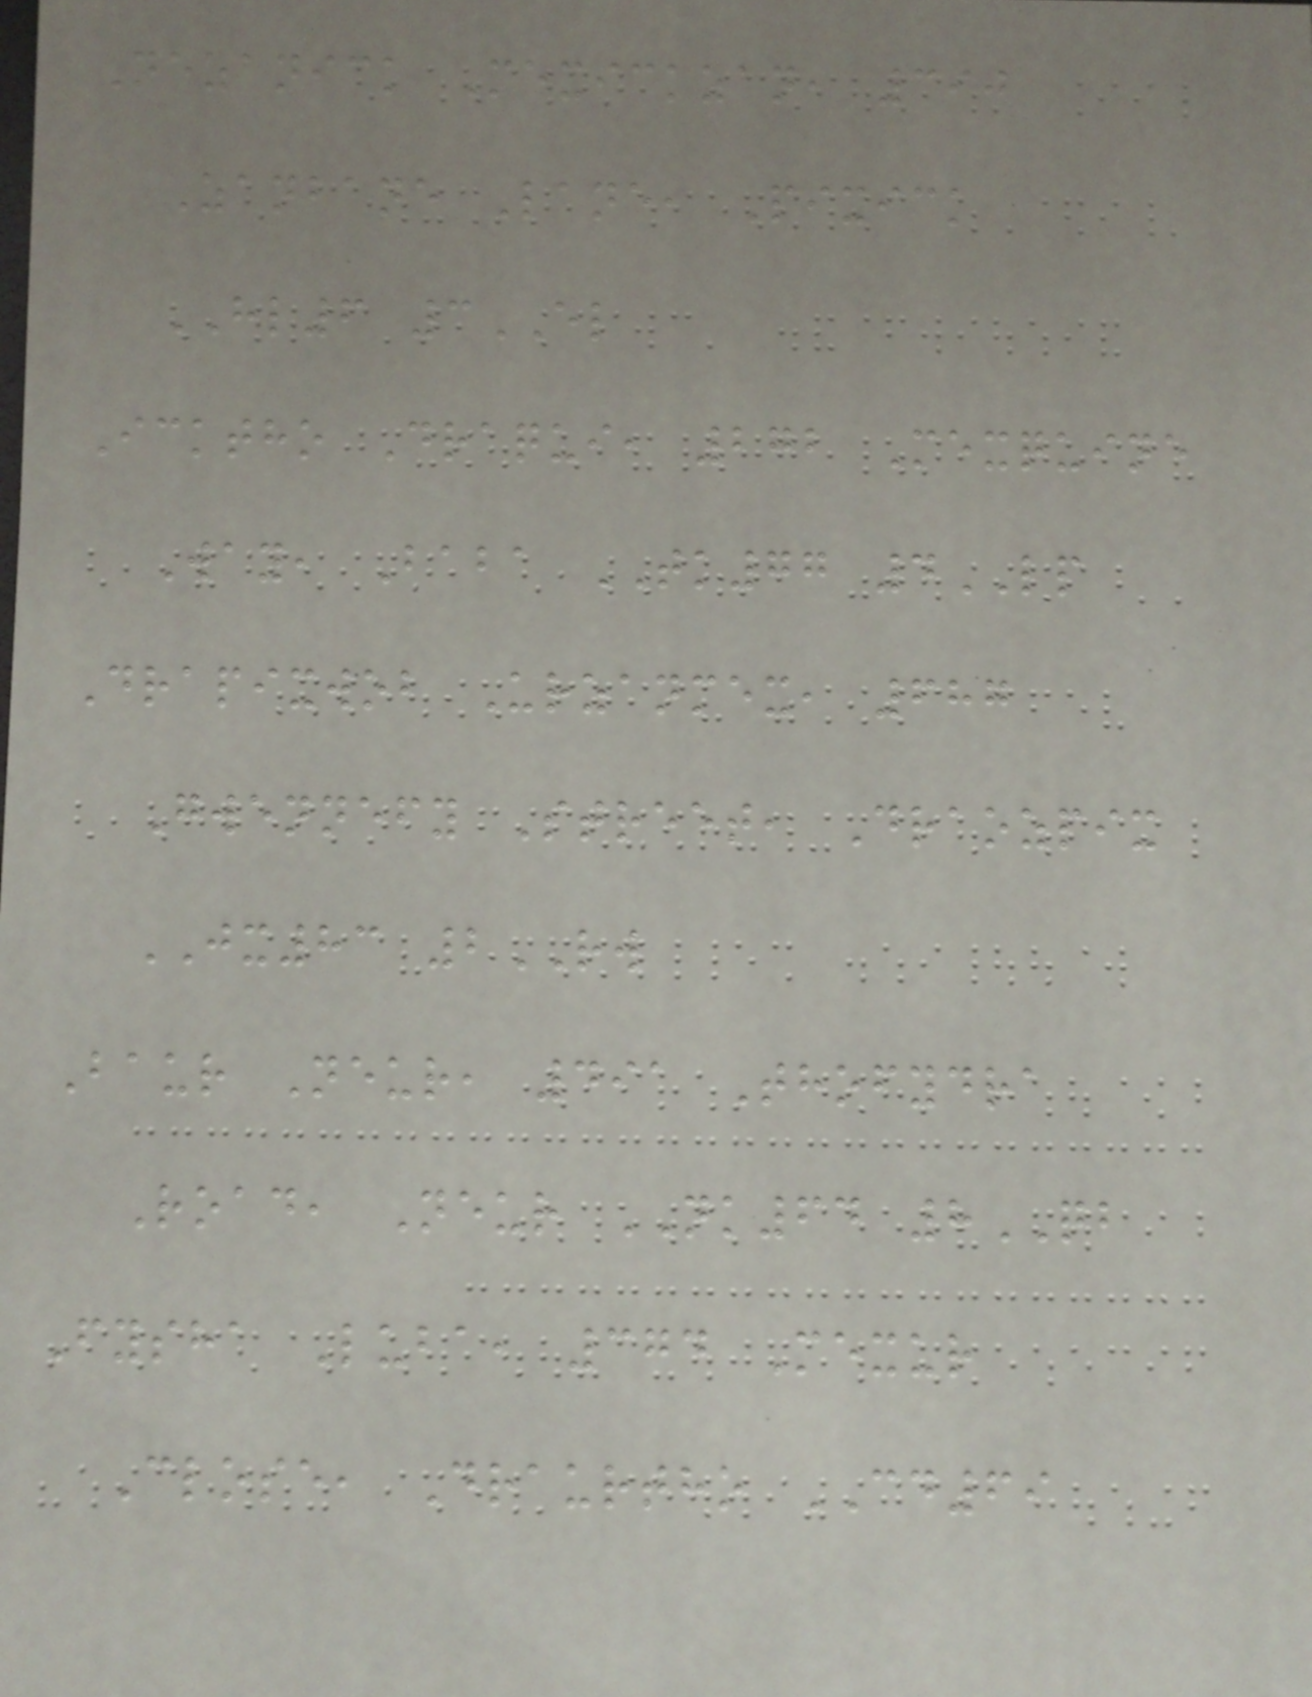Nezanick Mexickzan, 390
Zanbane Lane, Pixick
HL6 3EL
Icktho Draqui, 272 Mexquine
Way, Baba TK77 4LP
Drapixwob Urzanmex, 687
Gwennefy Street, Draozpix
JX83 2RW
Baur Neur, 491 Thofydra
Road, Neur NK64 8QB
Fysha Luba, 374 Mexur
Close, Draurtho CD69
